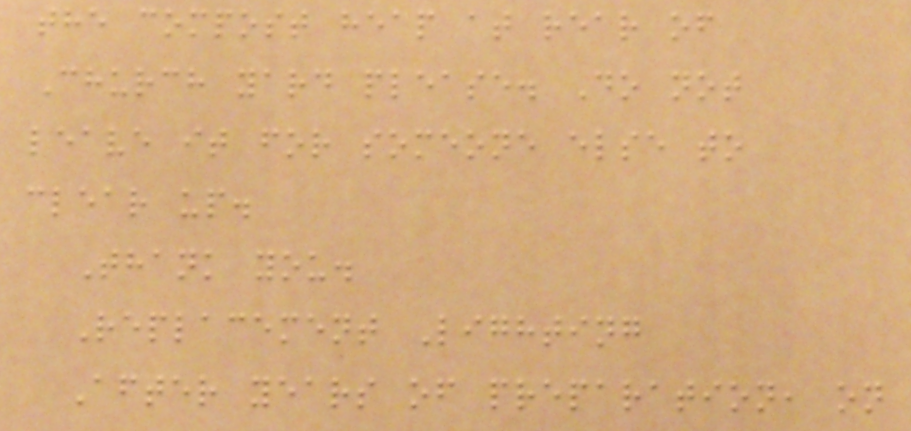the compost heap at rear of
Church yard please. Do not
leave it for someone else to
clear up.
Thank you.
Replacement Lighting
After years of preparation, on
